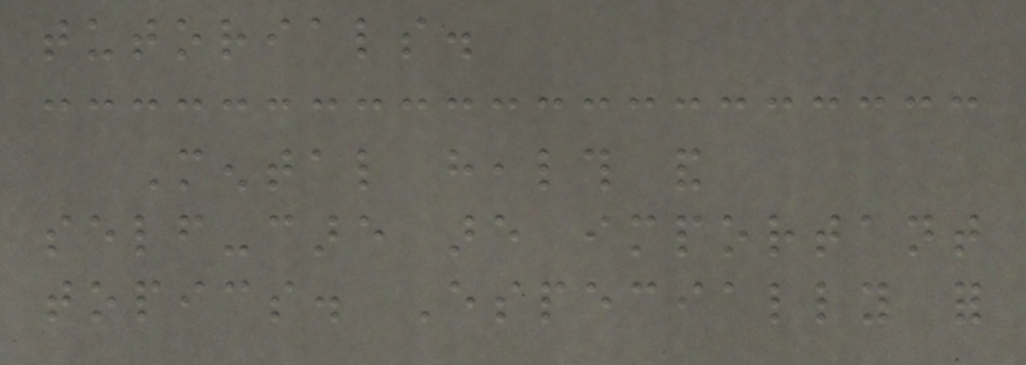tutorials.
Mental health and
self-care are important
topics. Especially for
